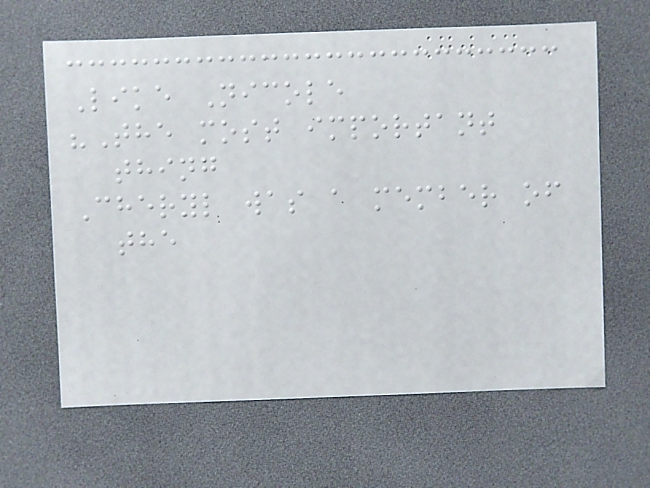Like Nicole
"The most important
thing
Cheryl was a member of
the
